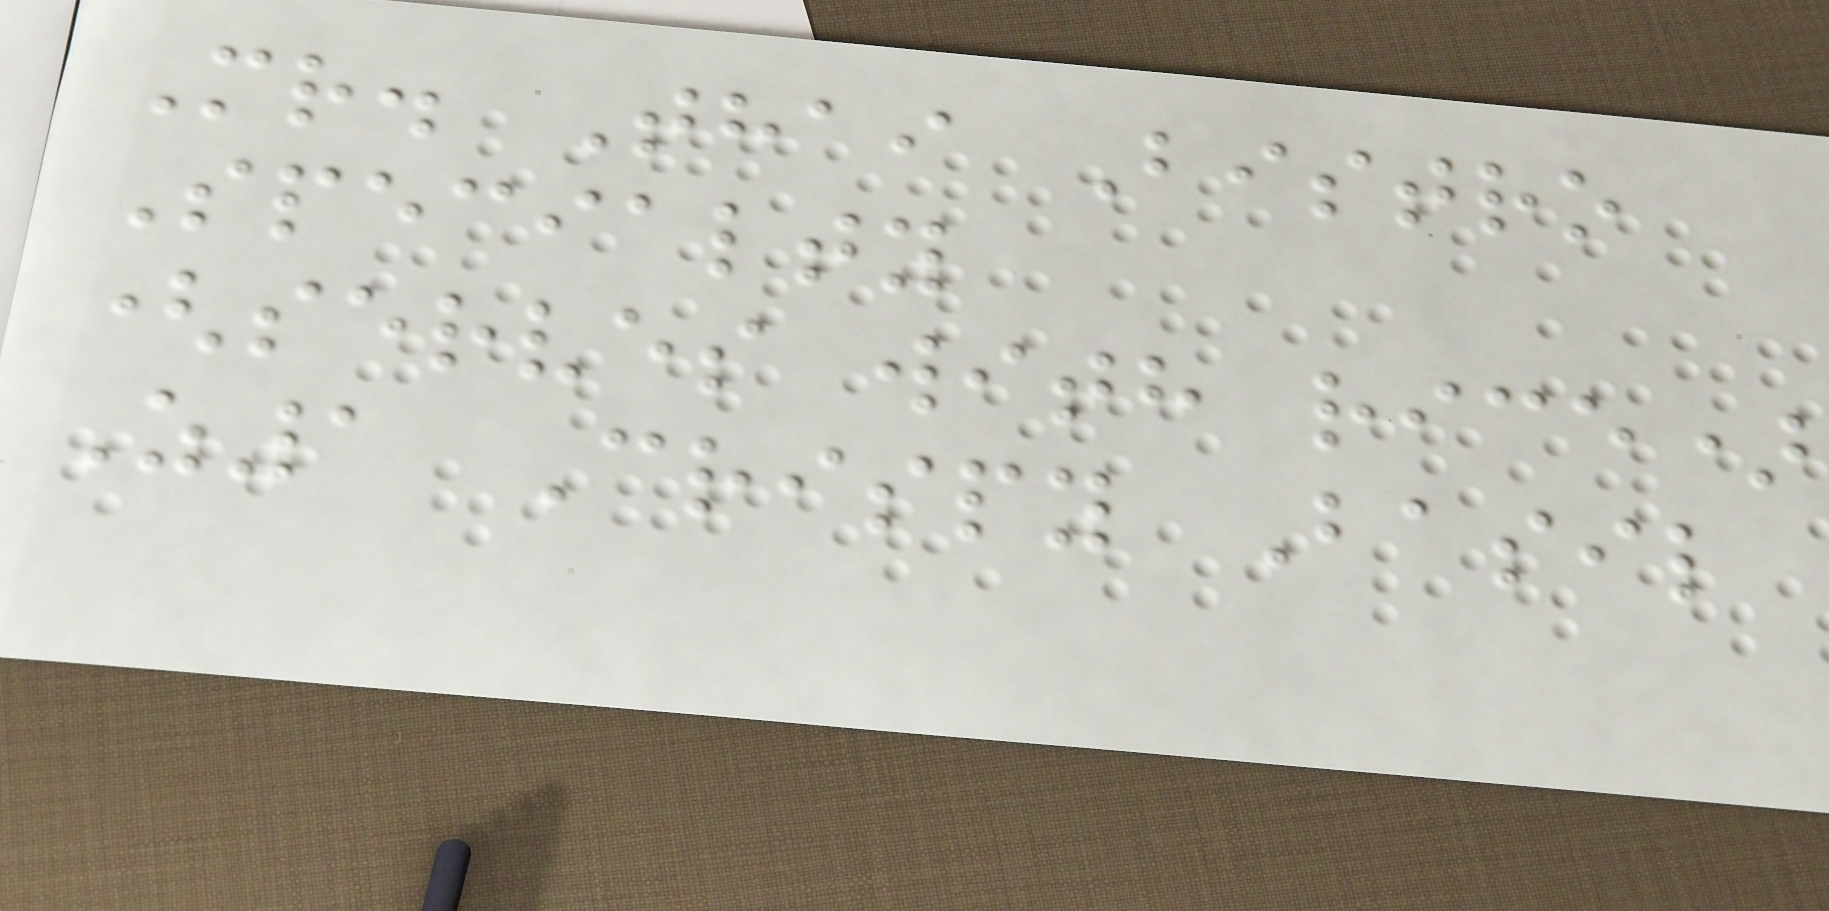Mr. Thai Bistro
Specialty
(serves with rice)
Z1 Crispy Basil
